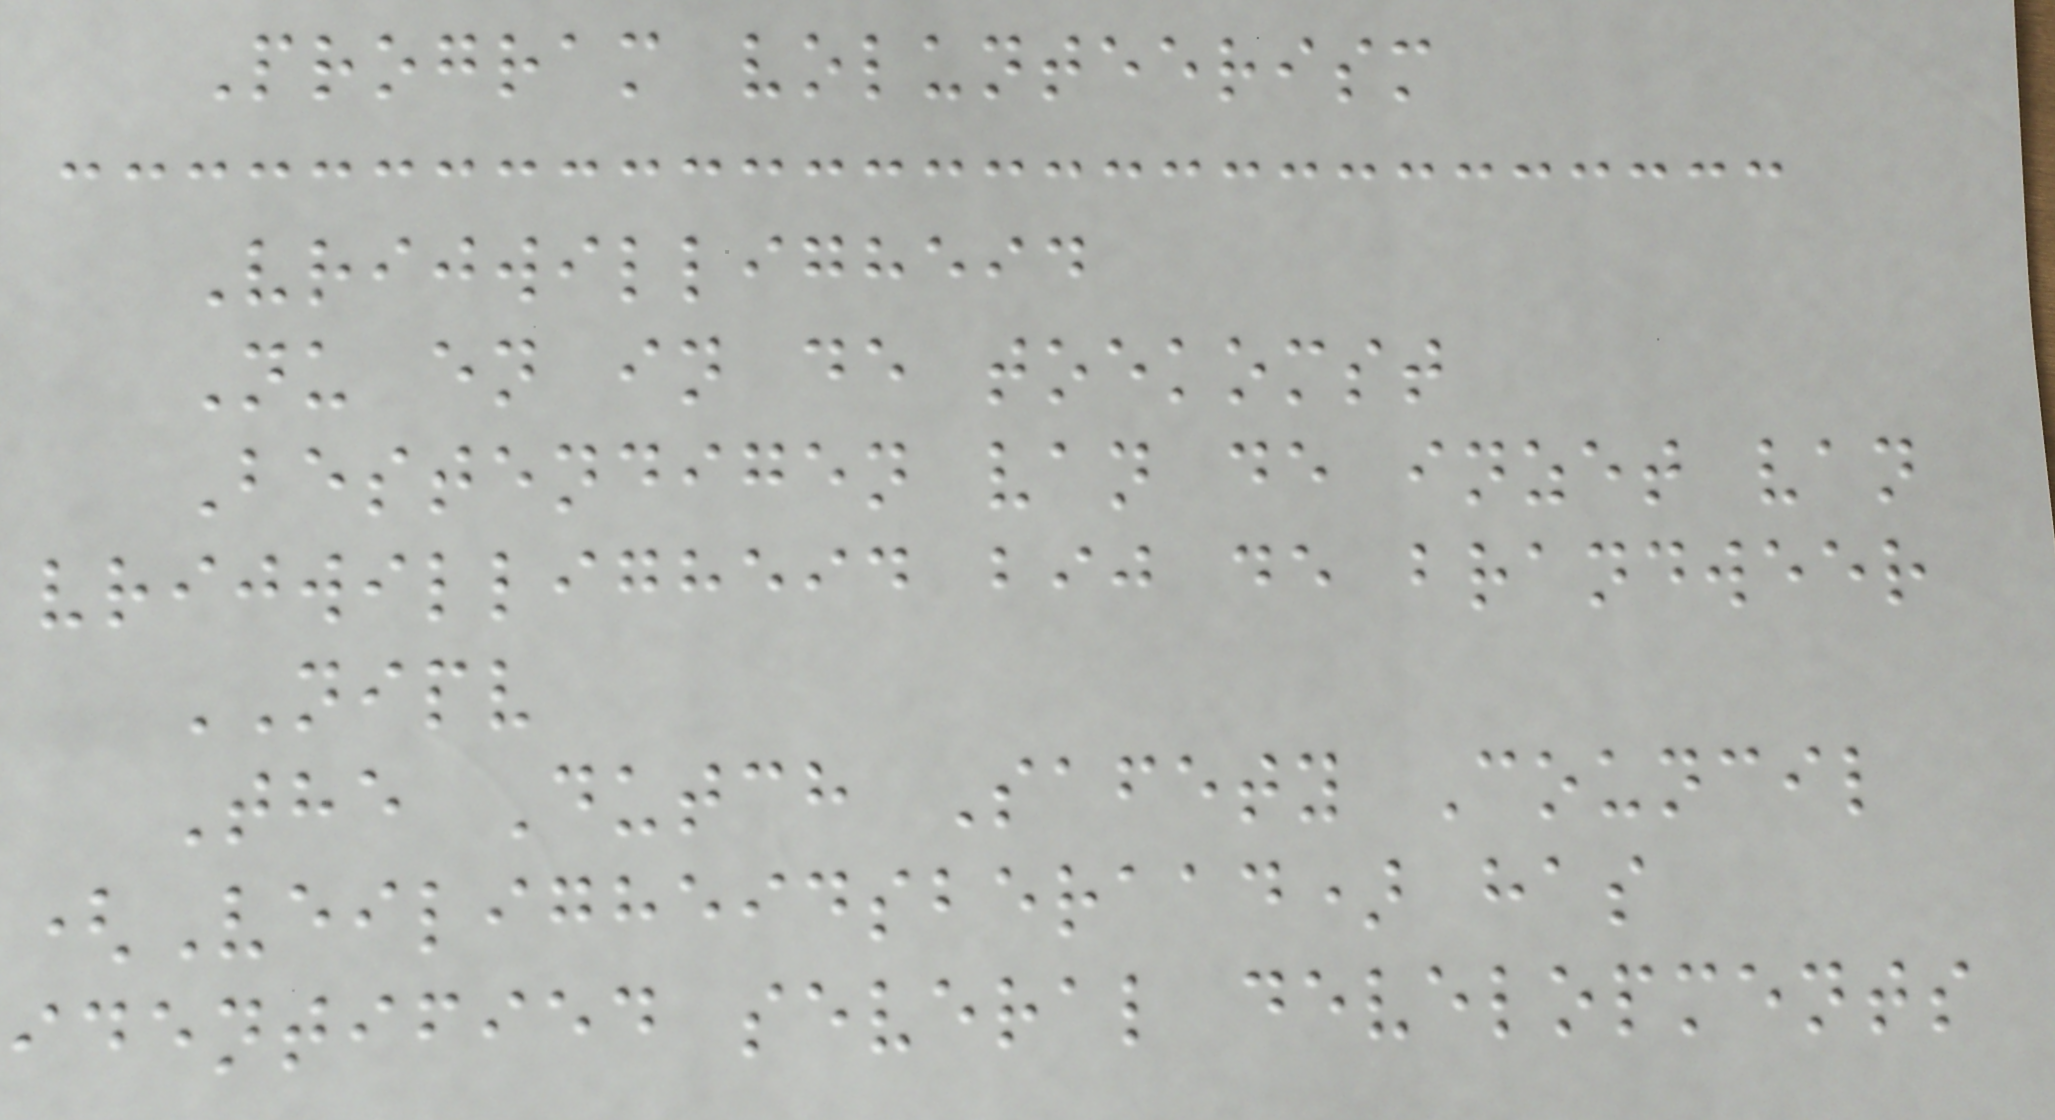Program volunteerism
Vrijwilligheid
Nu en in de toekomst
Bestendigen van de inzet van
vrijwilligheid bij de brandweer
NIPV
The Dutch Safety Council
(Veiligheidsberaad) has
identified several developments
